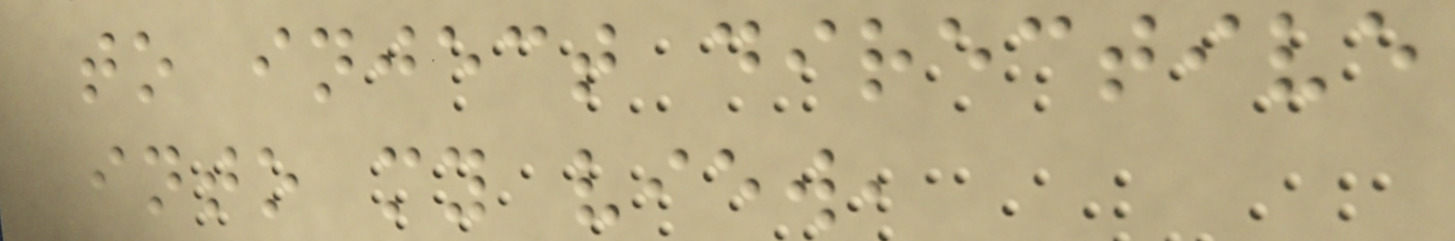to inject directive
into my view,
